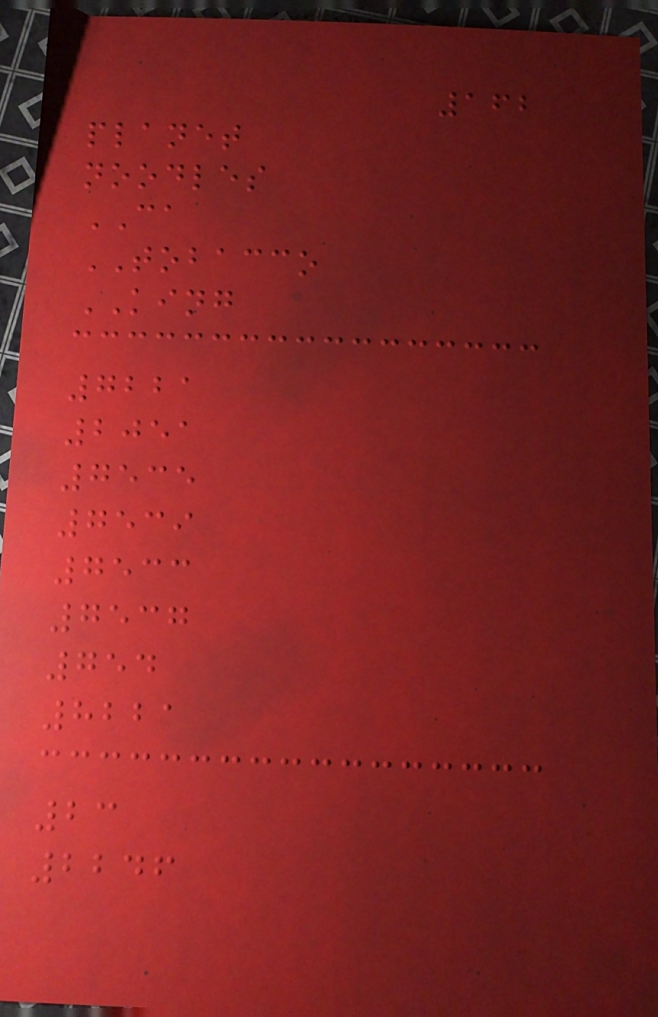162
planet
noodles
CA
TOBACCO
KING
7221
2051
7535
7539
7533
7537
754
8221
23
2246
